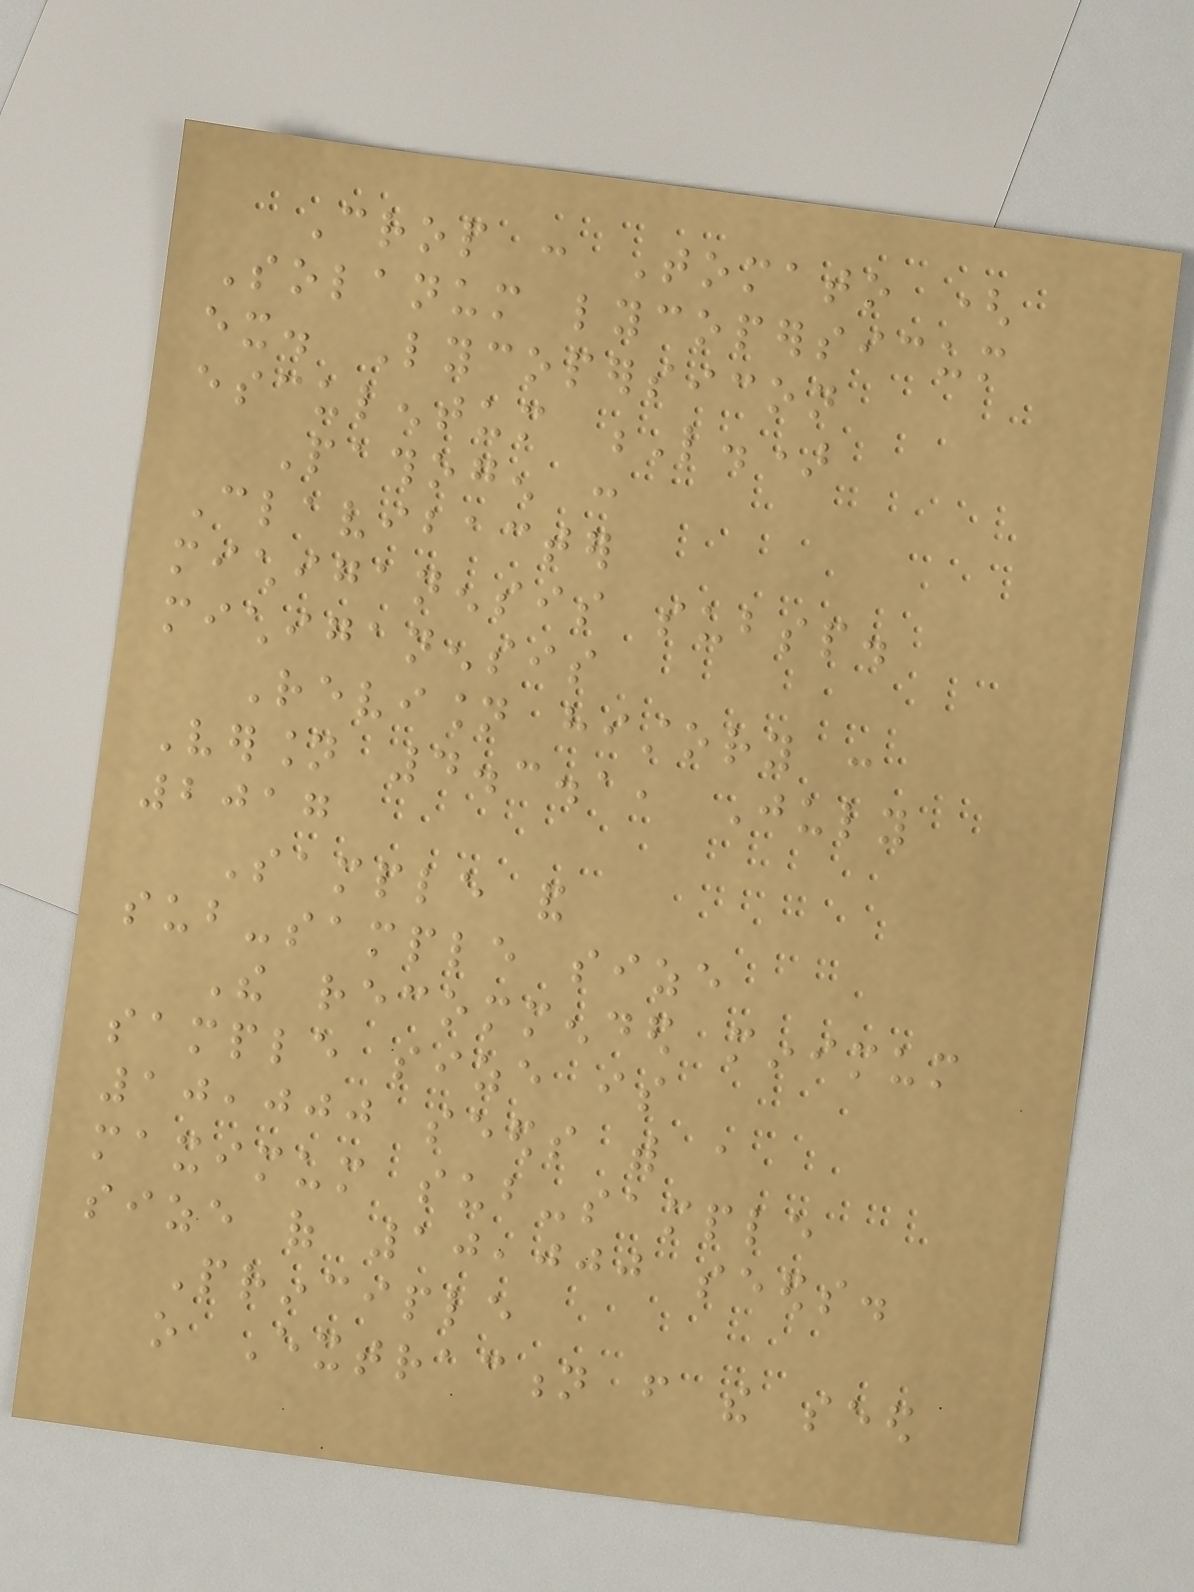Crop : Tomato (
Solanum lycopersicum
ex. Lycopersicon
esculentum L.)
Pathogen :
Clavibacter
michiganensis subsp.
michiganensis
Revision history :
Version 4.3.1, July
2017
Sample and
sub-sample size
The recommended minimum
sample size is
10,000 seeds with a
maximum sub-sample
size of 10,000 seeds.
Principle
o Extraction from the seed
